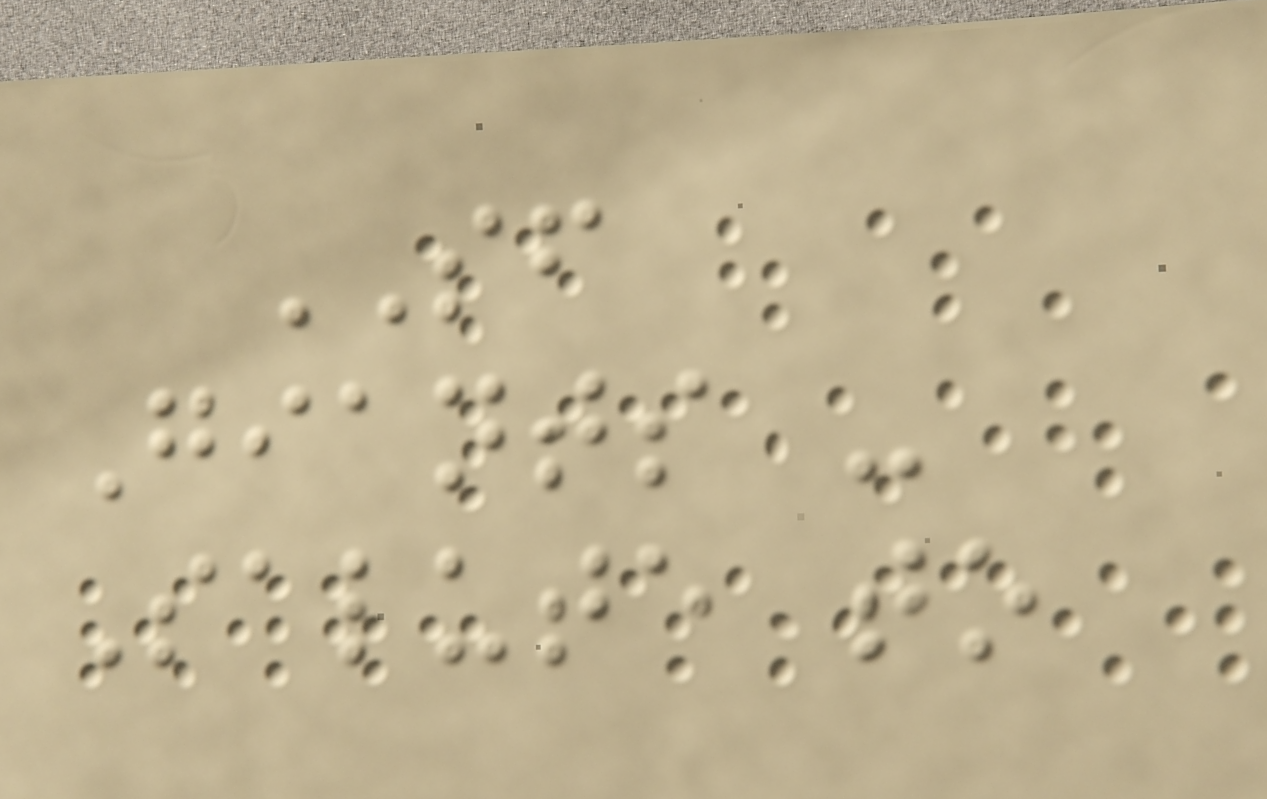SF
Giants -
Salute to
